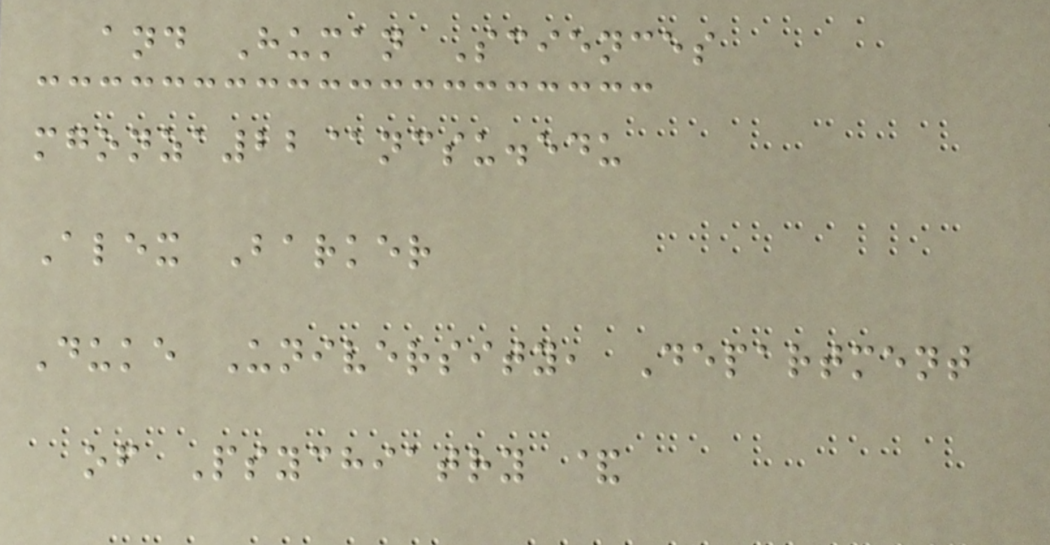and Human Sciences
mgonza22@ncsu.edu
Alex Barker
Duke University, Department
of Psychiatry &
